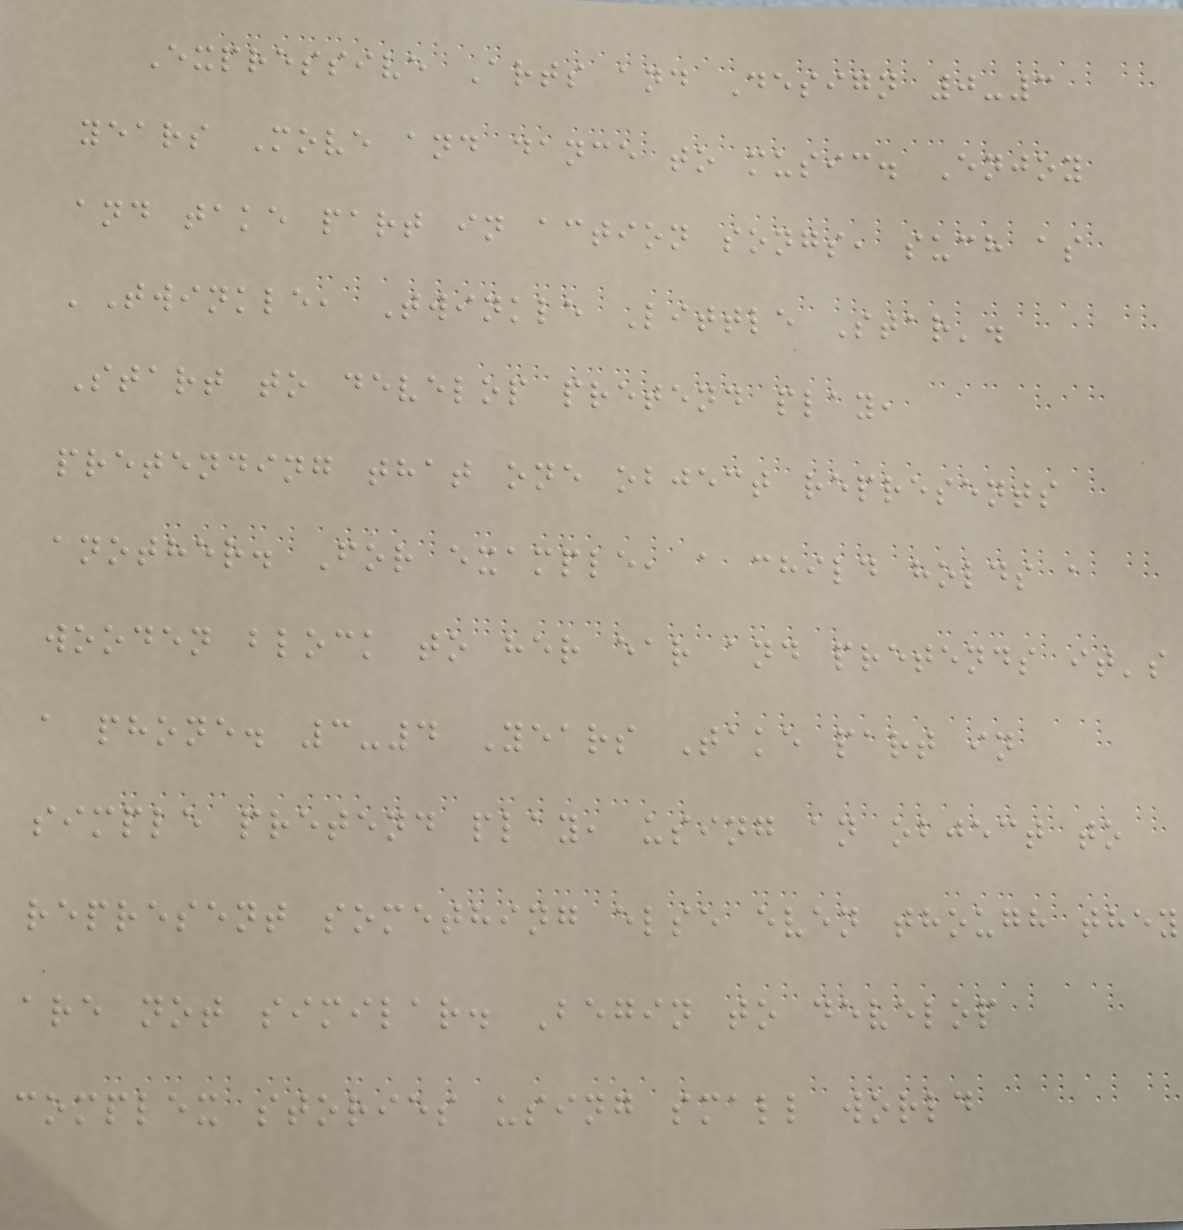Expressive Arts and Design 0-3
years Move and dance to music. Enjoy
and take part in action songs, such as
'Twinkle, Twinkle Little Star'.
Start to develop pretend play,
pretending that one object represents
another. For example, a child holds a
wooden block to her ear and pretends it's
a phone. 3-4 Years Take part in
simple pretend play, using an object to
represent something else even though they
are not similar. Begin to develop
complex stories using small world
